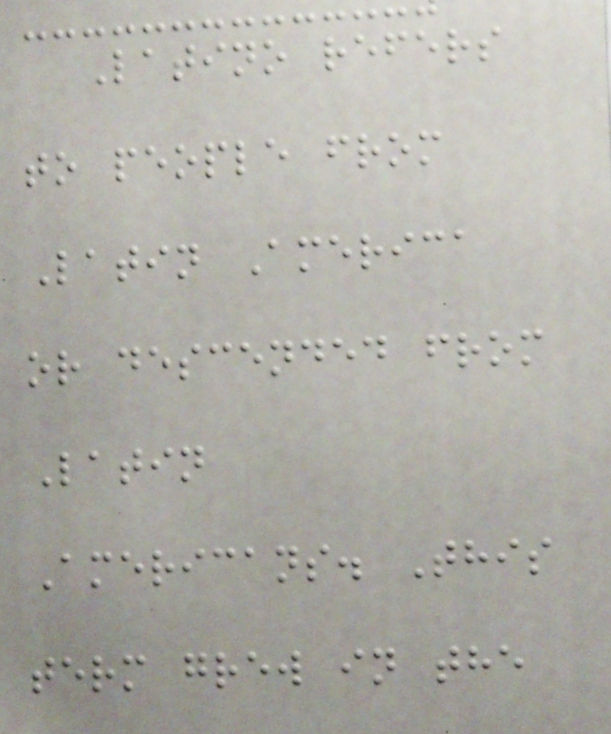Latino refers
to people from
Latin America
or descended from
Latin
Americans. This
term grew in the
